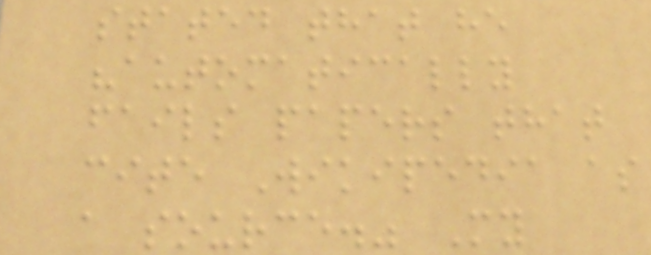stated that he
"automatically
fails papers that
cite Wikipedia as
a source." My
